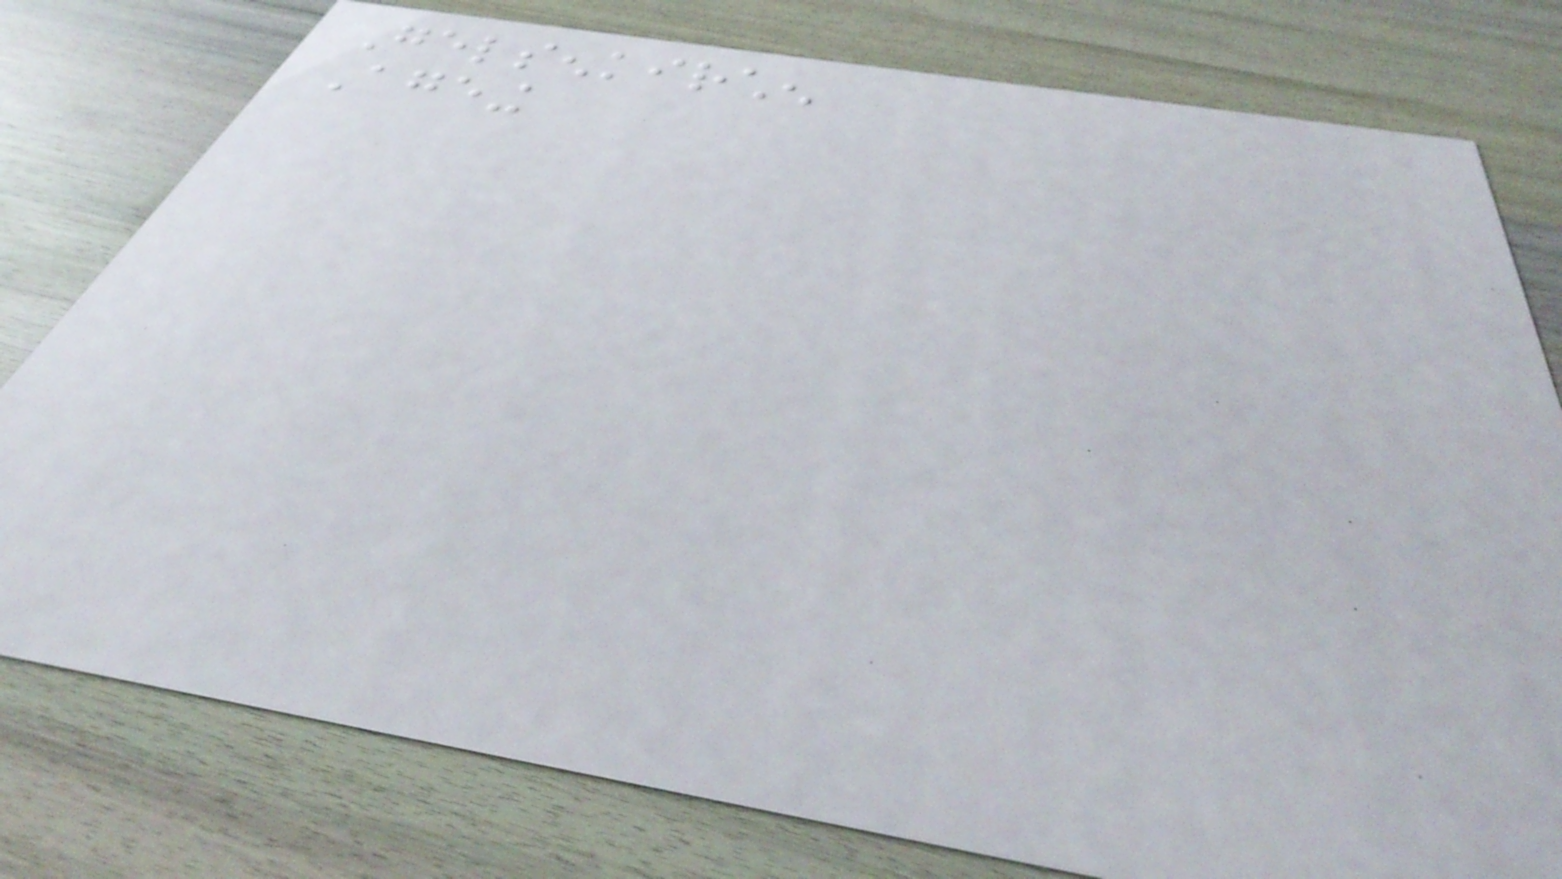Gelsenkirchen
Ageing
